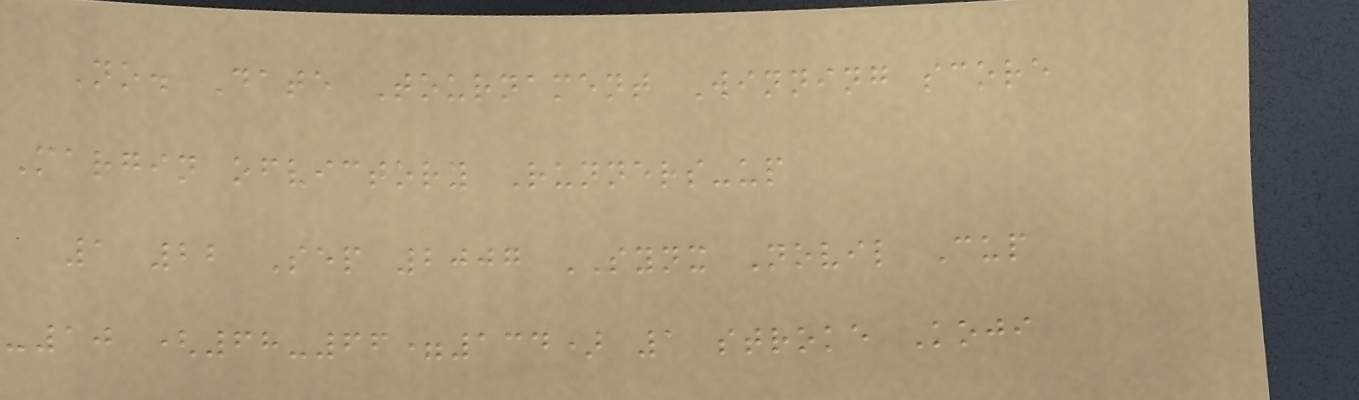No. Date Tournament Winning score
Margin ofvictory Runners-up
1 22 Sep 2007 SYNX Novil Cup
-10 (68-66=134) 1 stroke Koji
